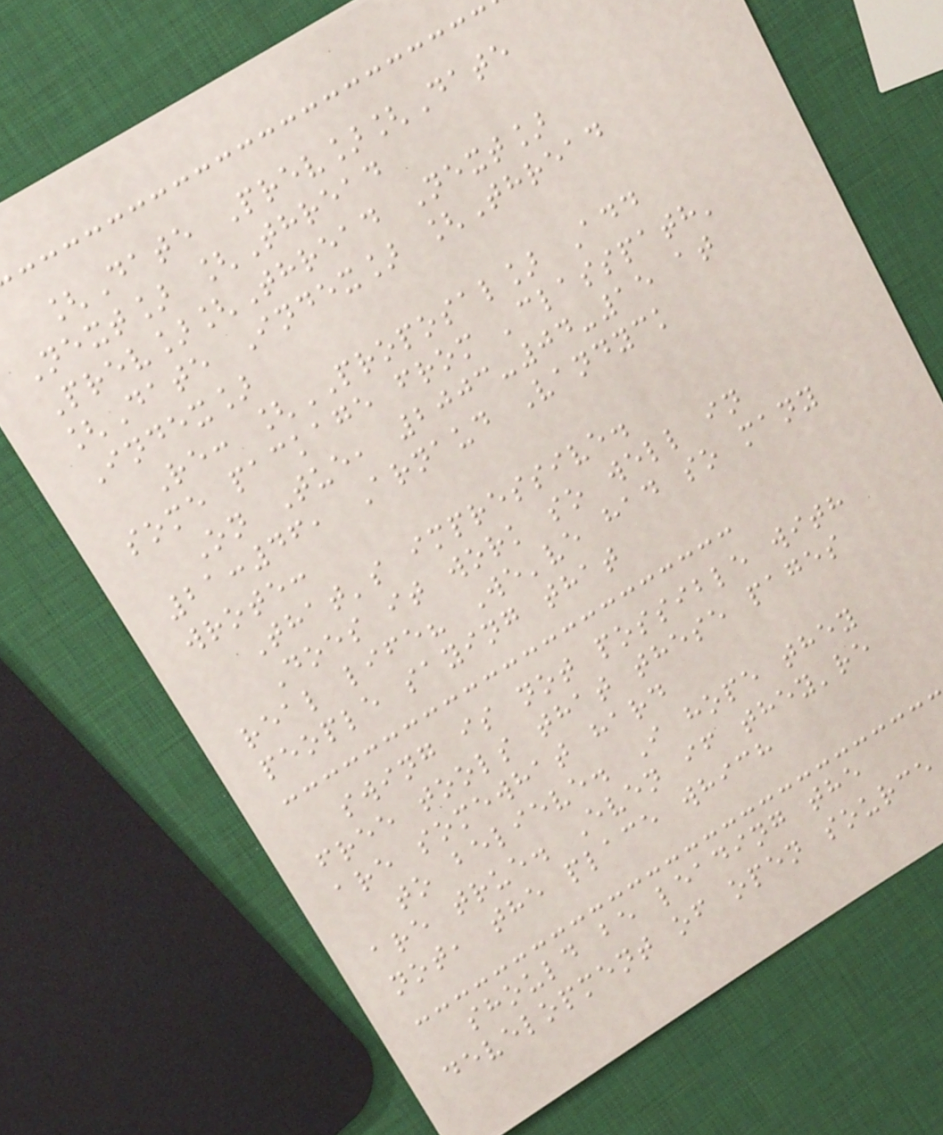[Date Prev][Date
Next] [Thread
Prev][Thread Next]
[Date Index] [Thread
Index]
Re: [PROPOSAL] Add
some package from 'classpath'
On Tue, 2003-04-15 at
21:46, Arnaud Vandyck
wrote:
That's impressive.
Does it work so well in
real life? We've had so many
people saying that
swing is not possible with
free tools that these pages
are somewhat hard
to believe. I hope they
are true. Even if they're
not, the place which
should be leading the
development of open source
